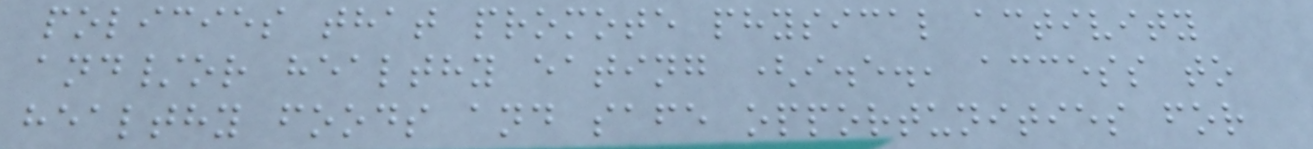policies that promote physical activity
and/or healthy eating (i.e., access to
healthy foods and safe opportunities for
